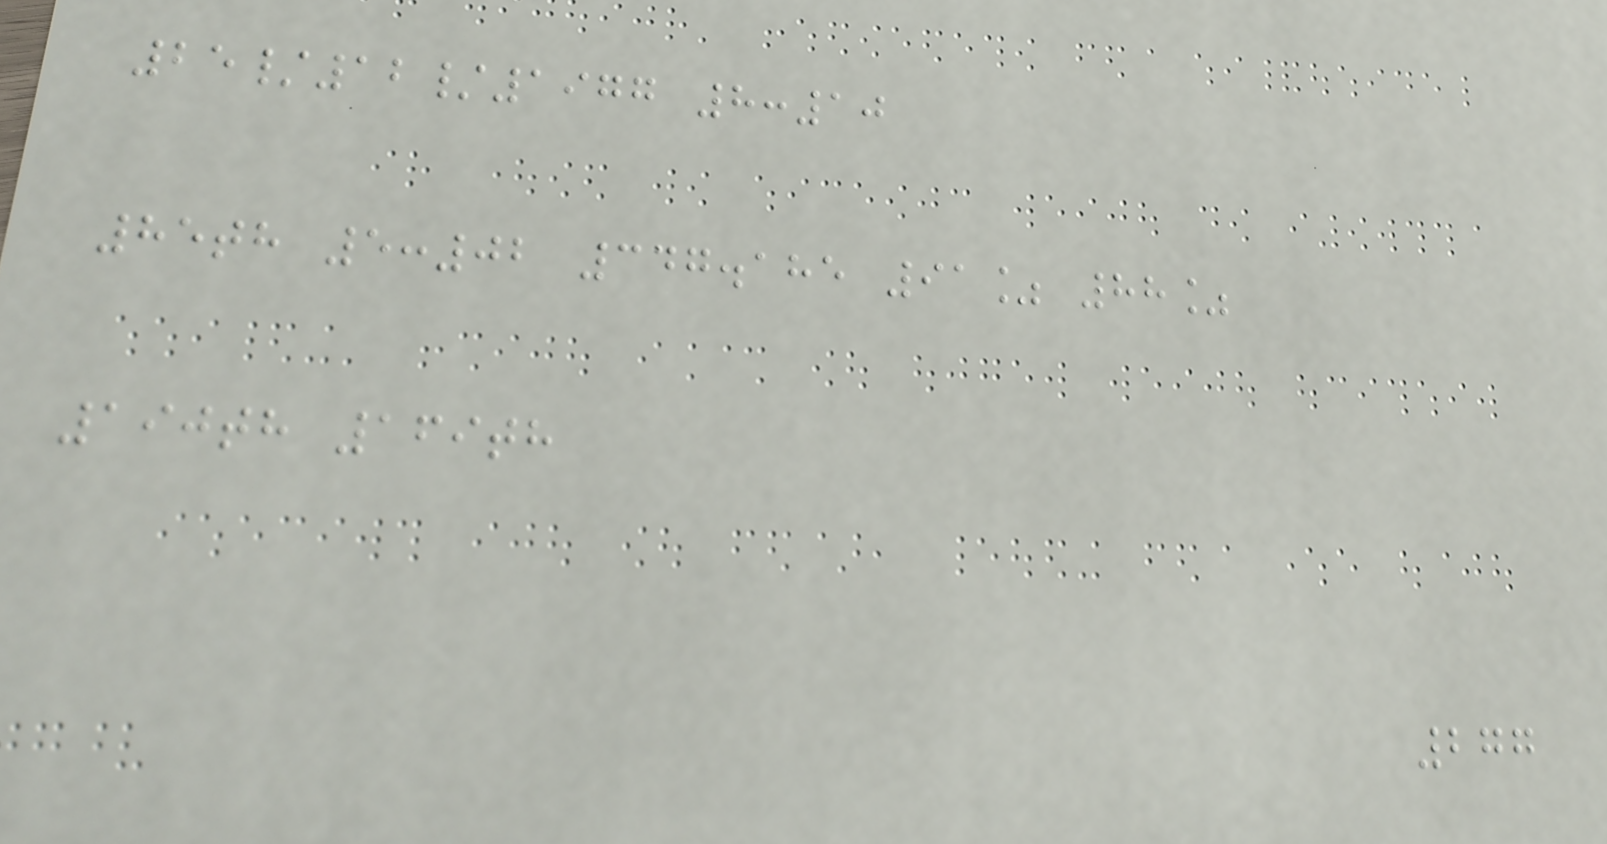25/12/1977 8:10
85th 5:02 347.185 91% 88%
190th 169th
277
